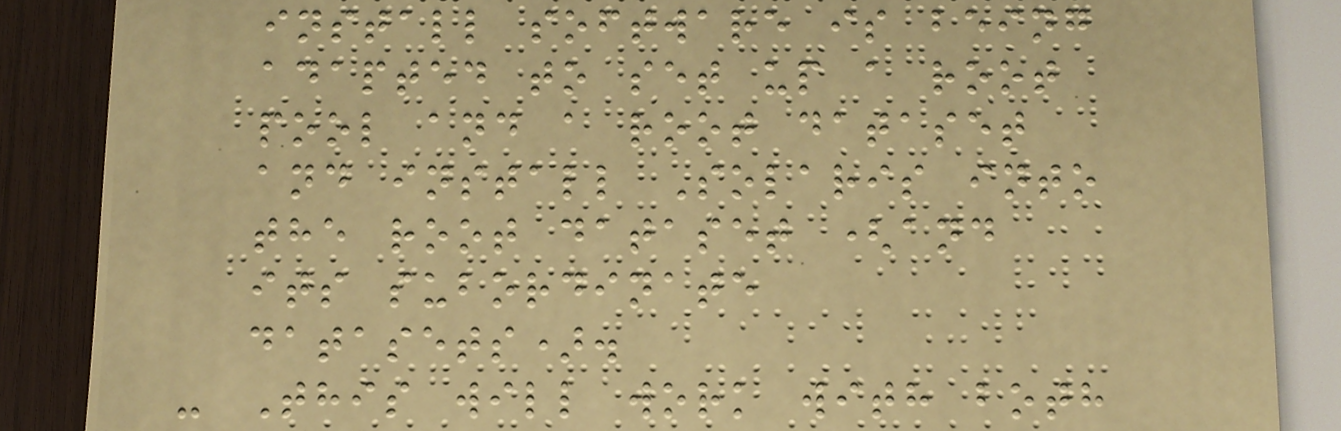install software is being
adapted to set up a root
pool and a root dataset
and install Solaris into
the root dataset (and
its subordinate
datasets).
- This will work with both
